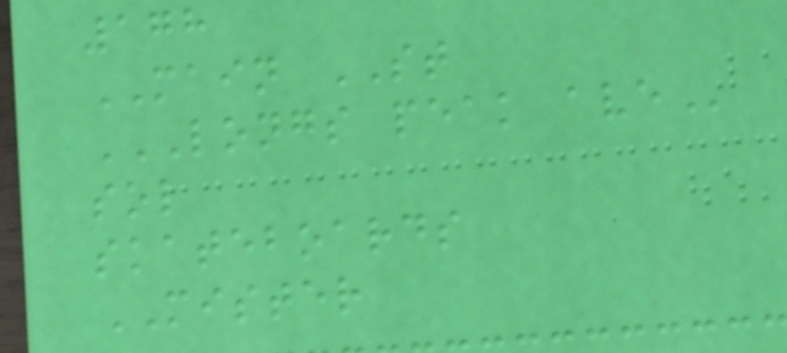178
MAIN ST
LONGS PEAK AVE
sol
skateboards
MISTER
